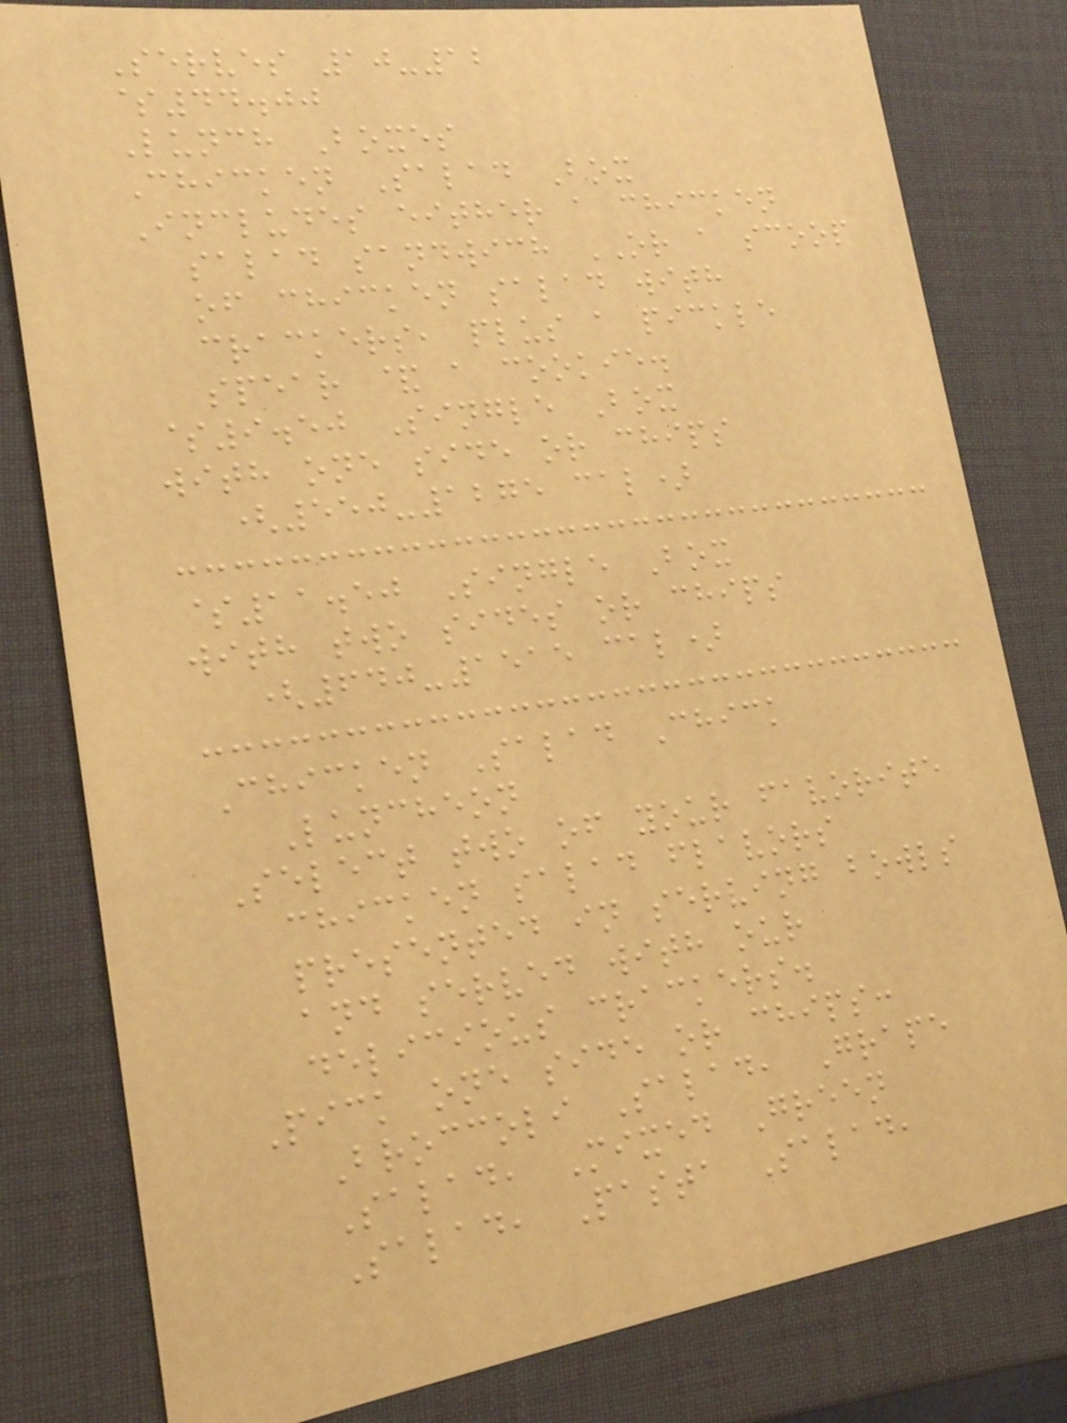Serves 10-12
$44.00
Lunch Boxes
Chicken Salad Box
Includes either a chicken
salad sandwich OR a scoop
of chicken salad with
crackers, plus a pickle
spear & a cookie.
$9.50 Single Box
with one side or chips
(550-1275 cal)
$11.50 Single Box
with two sides or chips
(640-1515 cal)
Chicken Salad Chick
Luncheon
Select two of your favorite
chicken salad flavors
presented in serving bowls
and served with our
delicious crackers.
Pick one side or chips:
Broccoli Salad, Grape
Salad, Mixed Green
Salad, Pasta Salad,
